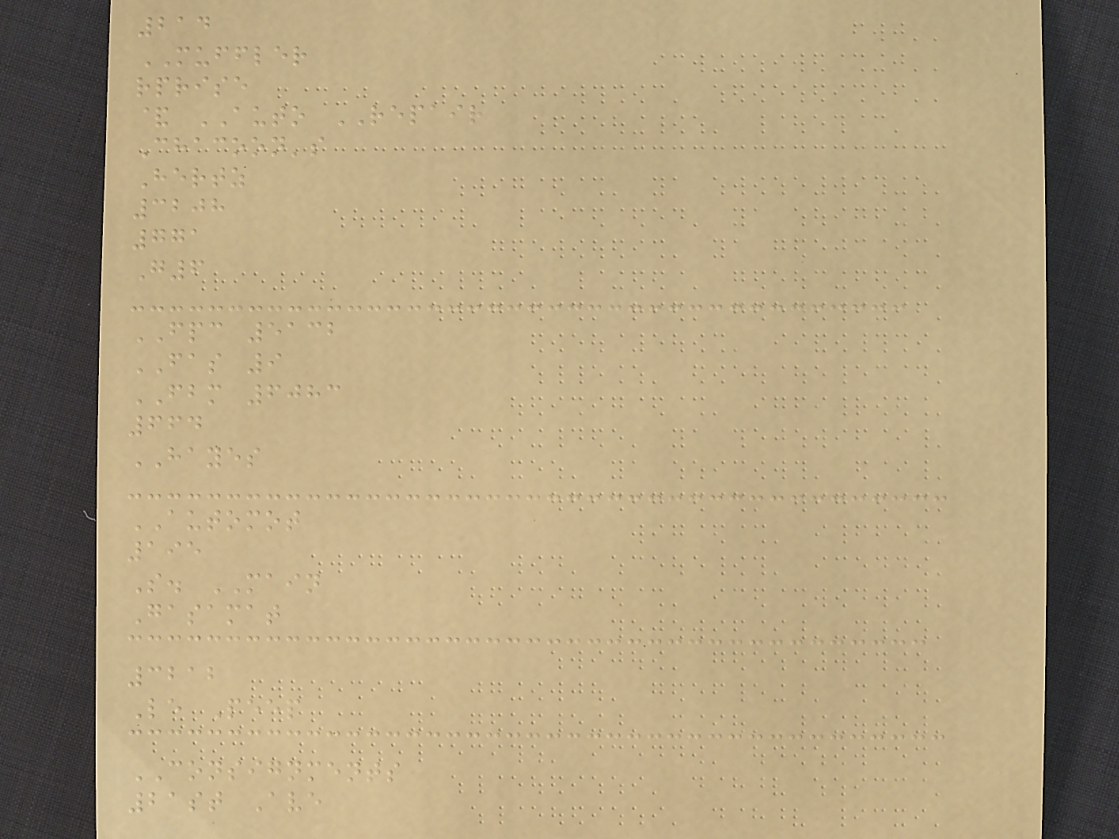214
MUFFLER
rprise
& AUTO REPAIR
Chacoon's
Hertz
3208
771
G6
FPC 5132
FAS 9
FBM 6083
664
HAYES
AUTOMOT
195
S. MAIN
Gasamat
3212
Le Peep
CONSIGNMENTS
21st Ave
